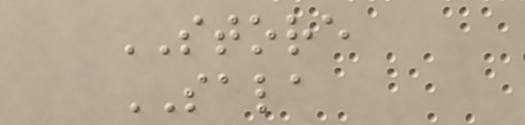STORE
SALA
